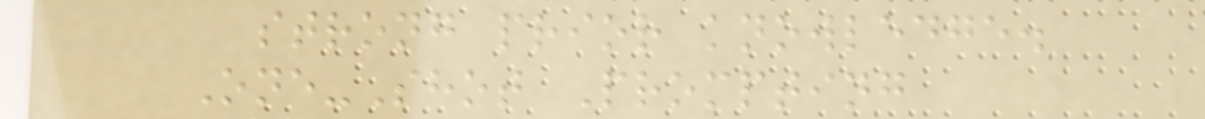strong prior knowledge.
One-Shot Prompting
